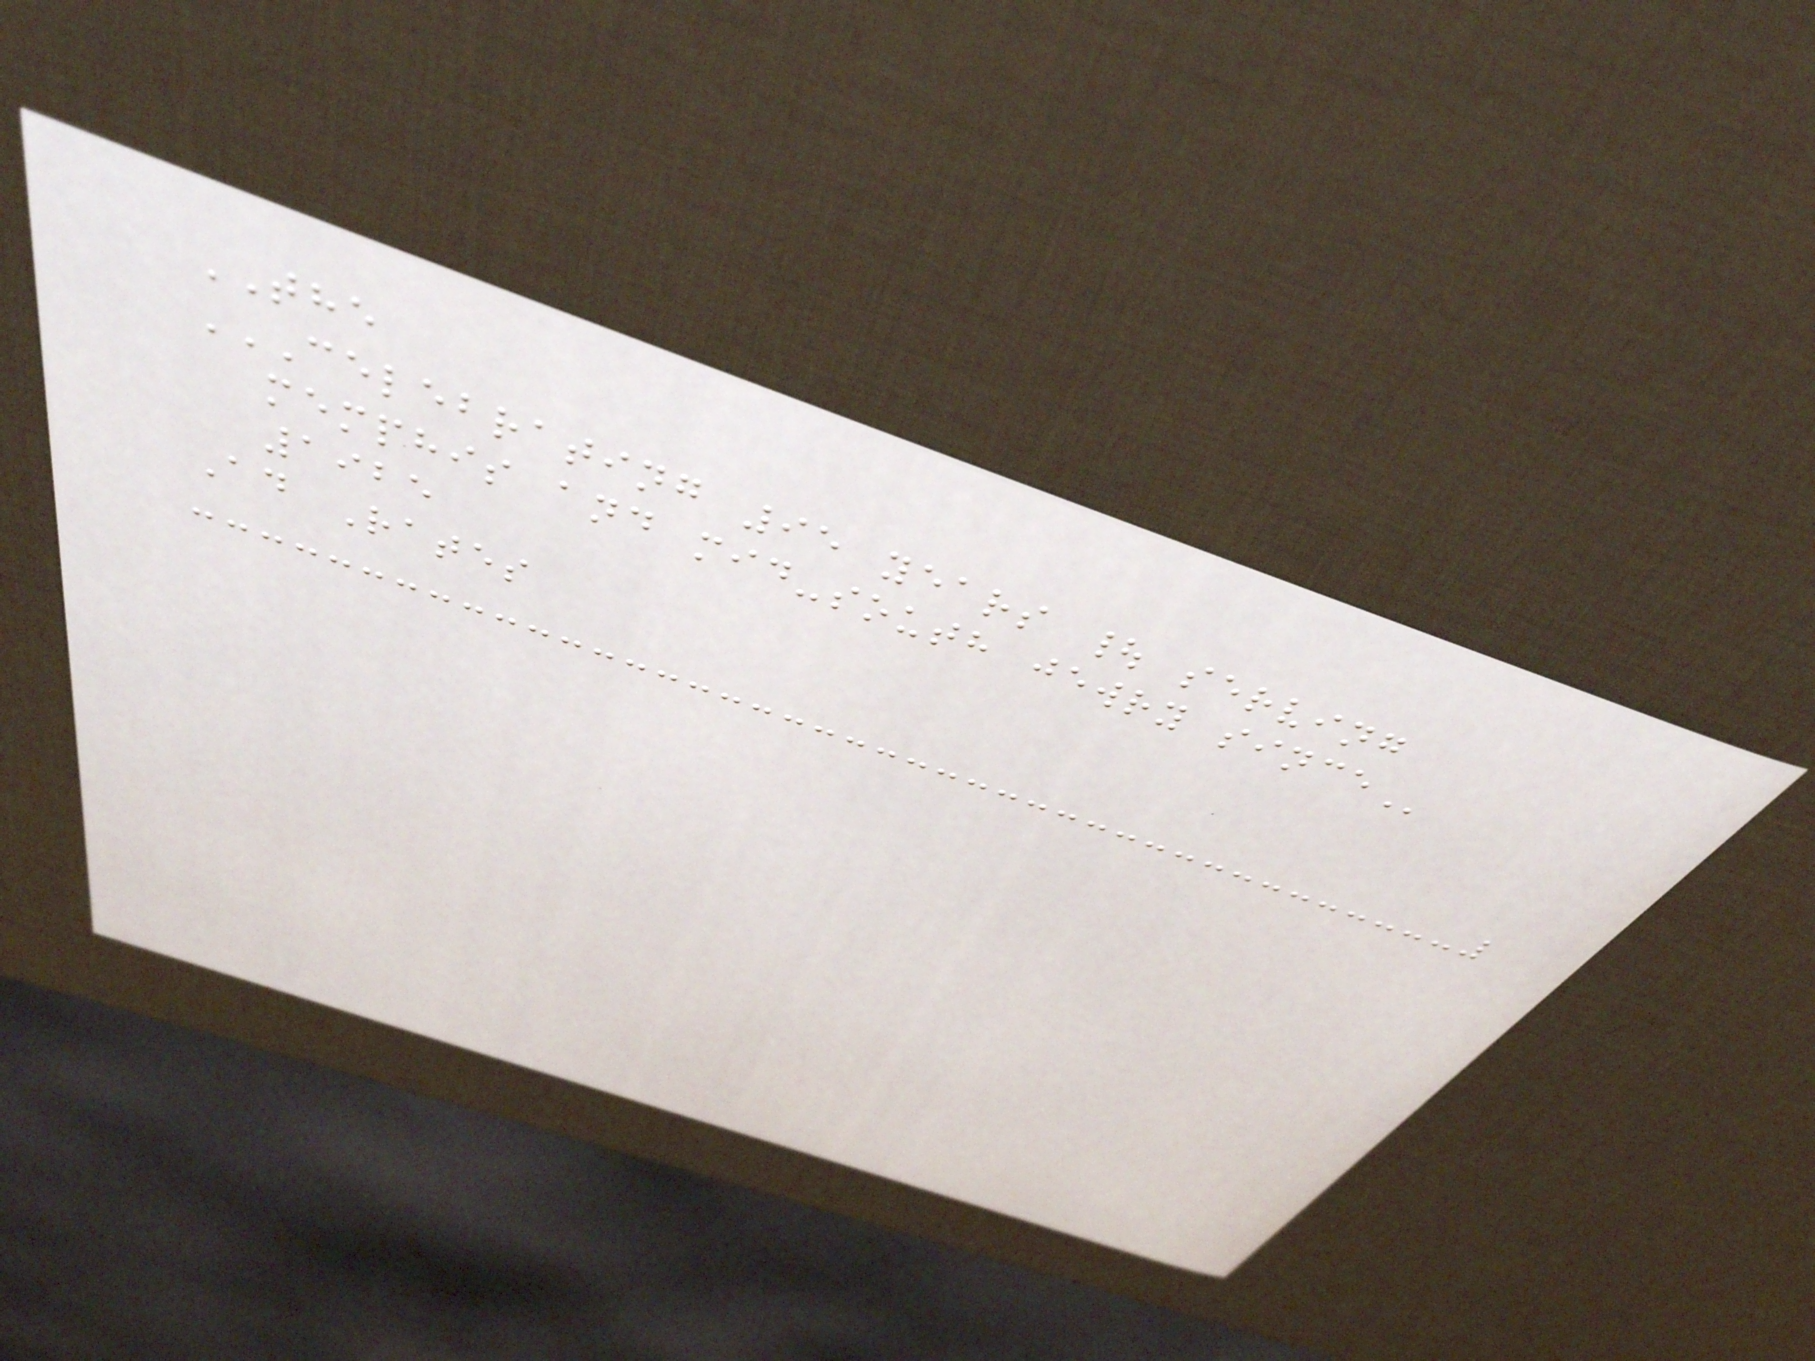THE
CELEBRATING 95 YEARS | SERVING
MEMPHIS AND MID-SOUTH JEWRY SINCE
1925
Ad Rates
